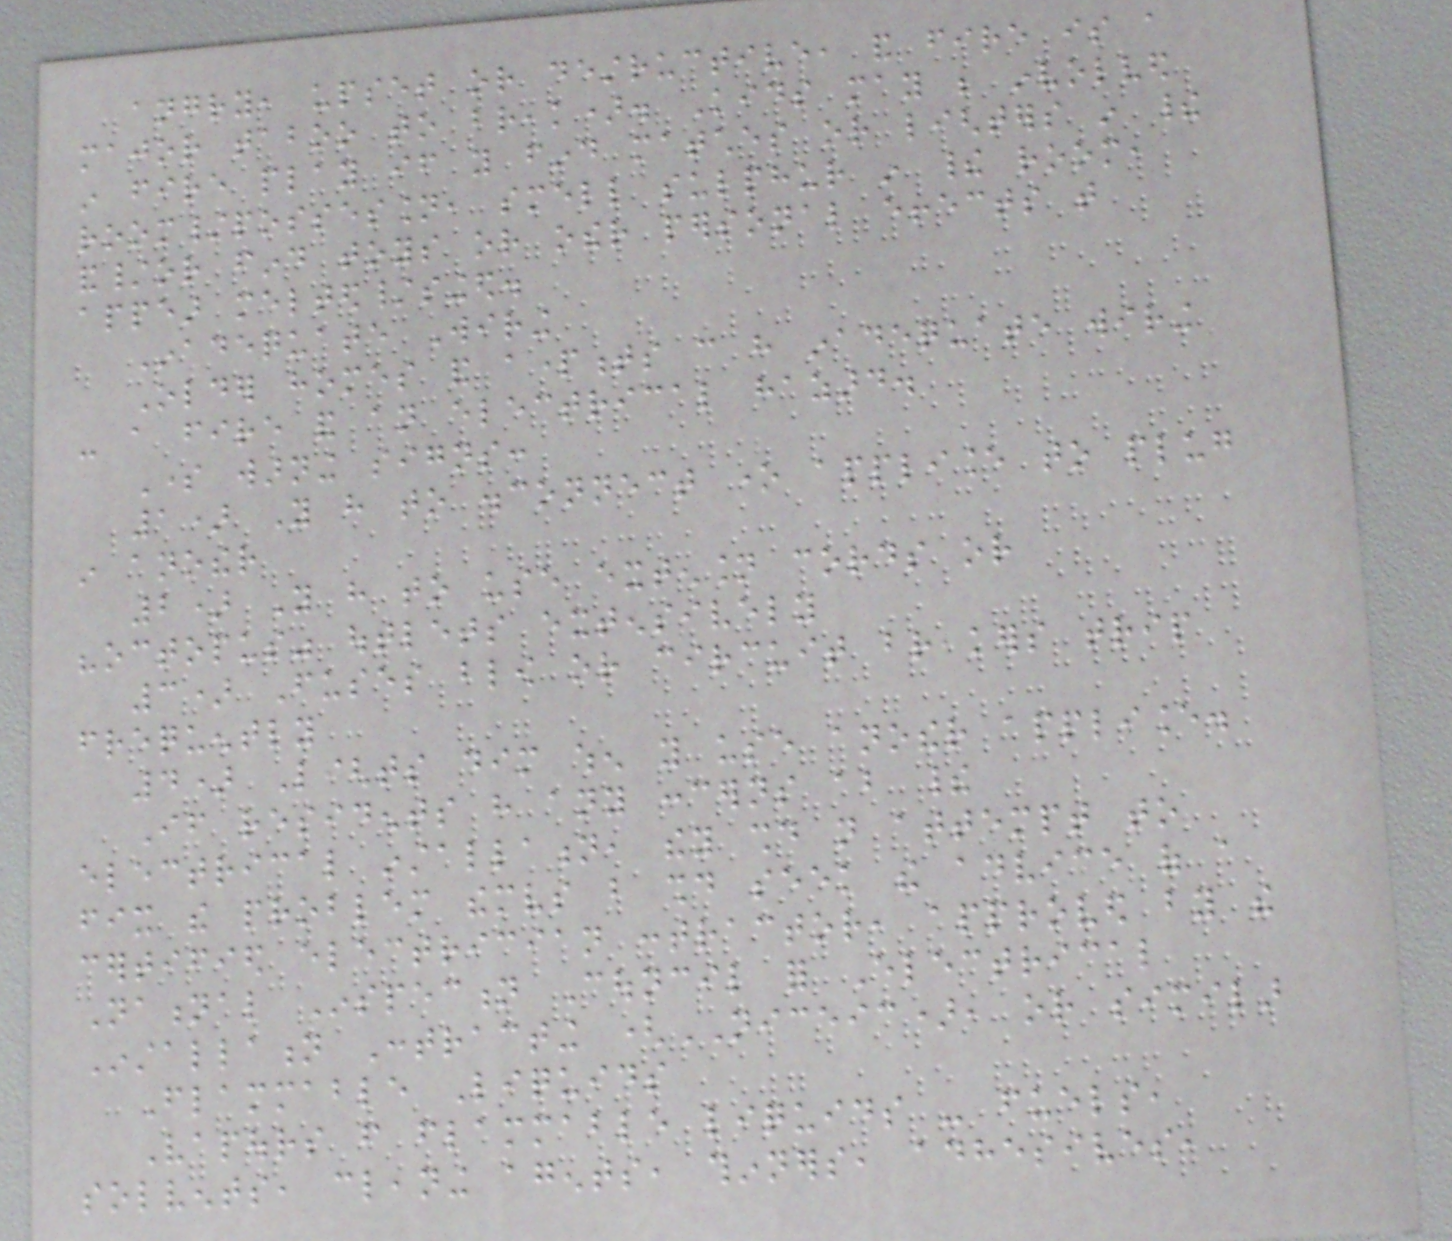angry, upset or destructive, and fire is a
major taboo to break). Kids may be involved
in fire play if you find matches or lighters in their
room/possession, smell sulphur in their room,
and/or find toys or other personal effects that
appear melted/singed.
Inadequate Wiring
Older homes and apartments can have inadequate wiring
- a fire and an electrical hazard.
Some warning signs:
1) You have to disconnect one appliance to plug
in another
2) You have to use extension cords or
"octopus" outlets extensively
3) Fuses blow or circuit breakers trip
frequently
4) Lights dim when you use another appliance.
If residents have any concerns about their
electrical installation, they should not attempt to
fix the problem themselves but should seek the advice of a
certified electrician contractor, approved by the
National Inspection Council for Electrical
Installation Contracting (NICEIC), or similar
Flammable Liquids
Vapours from flammable liquids - fuels,
solvents, cleaning agents, thinners, adhesives,
